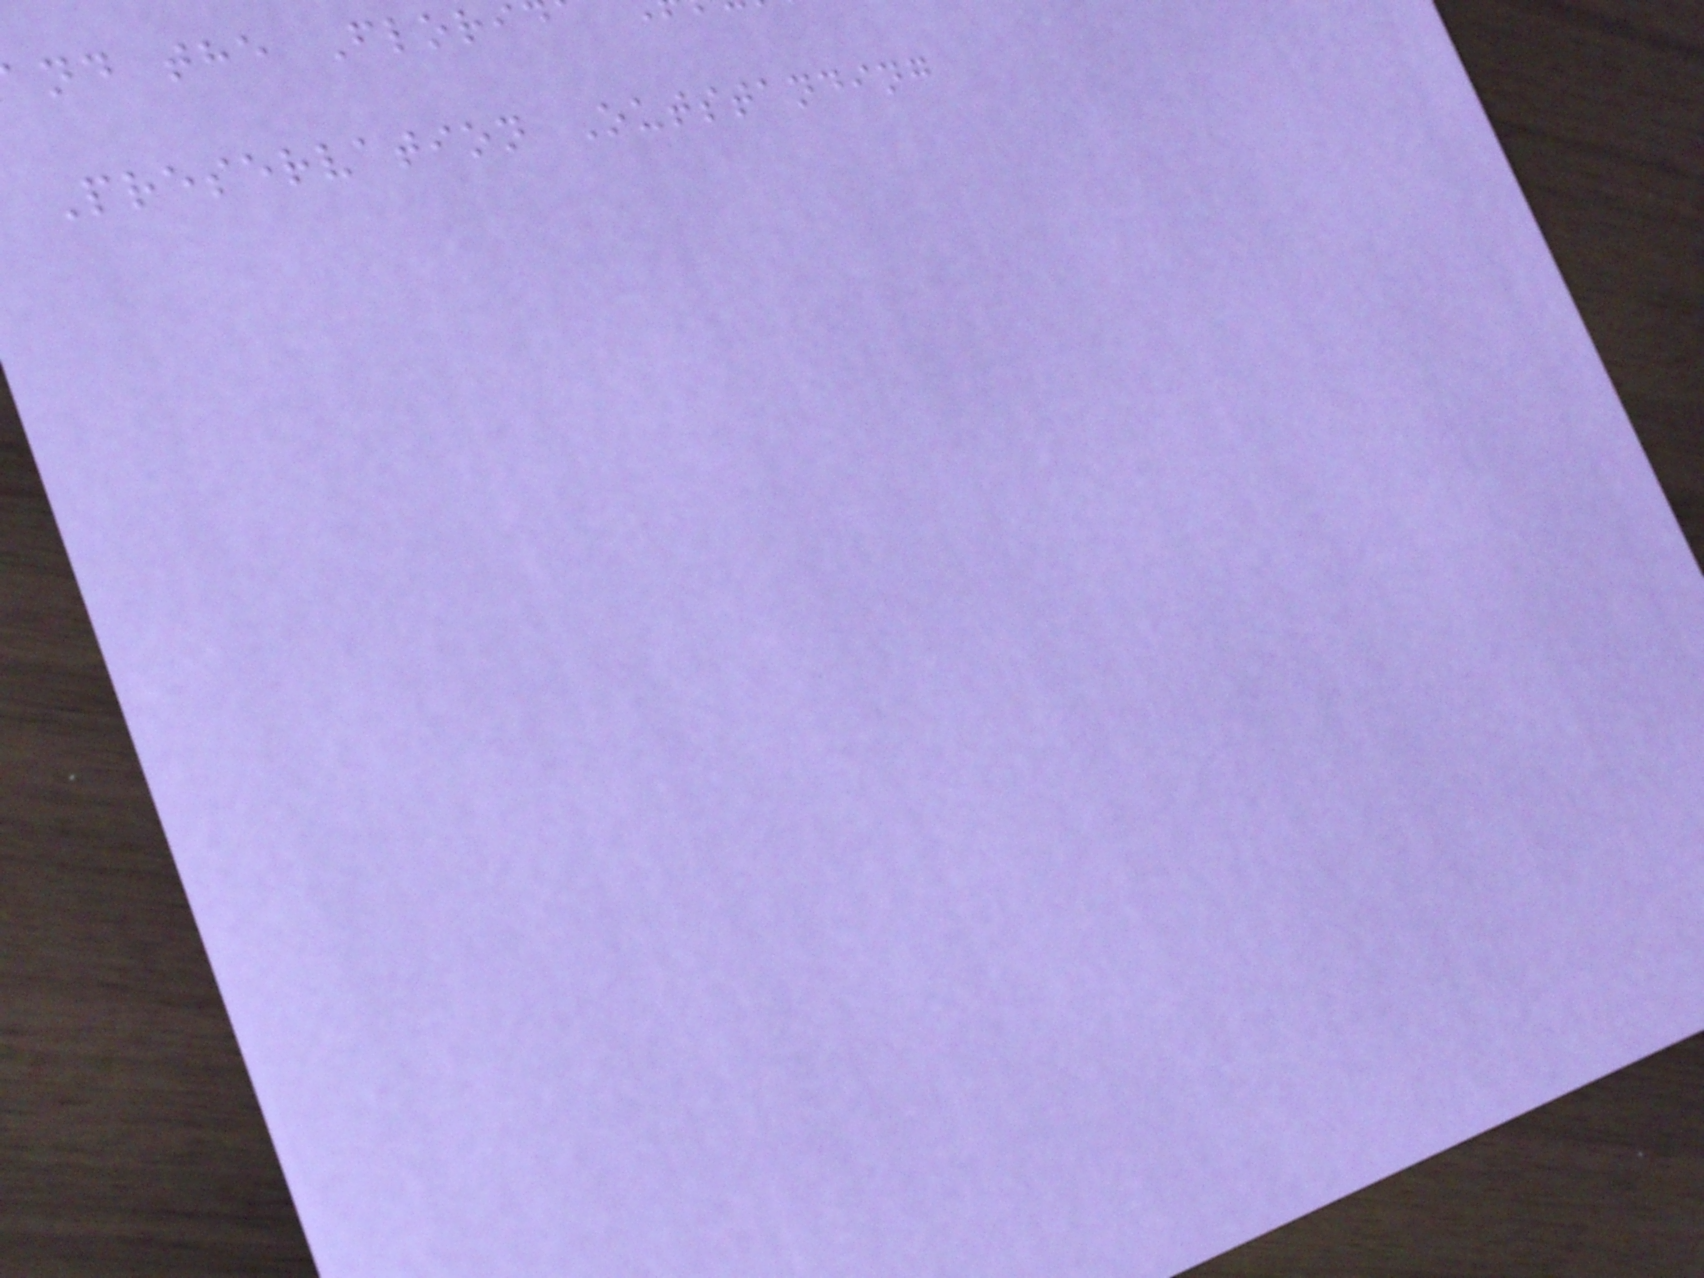nd the Flori
Preservation Outstanding
